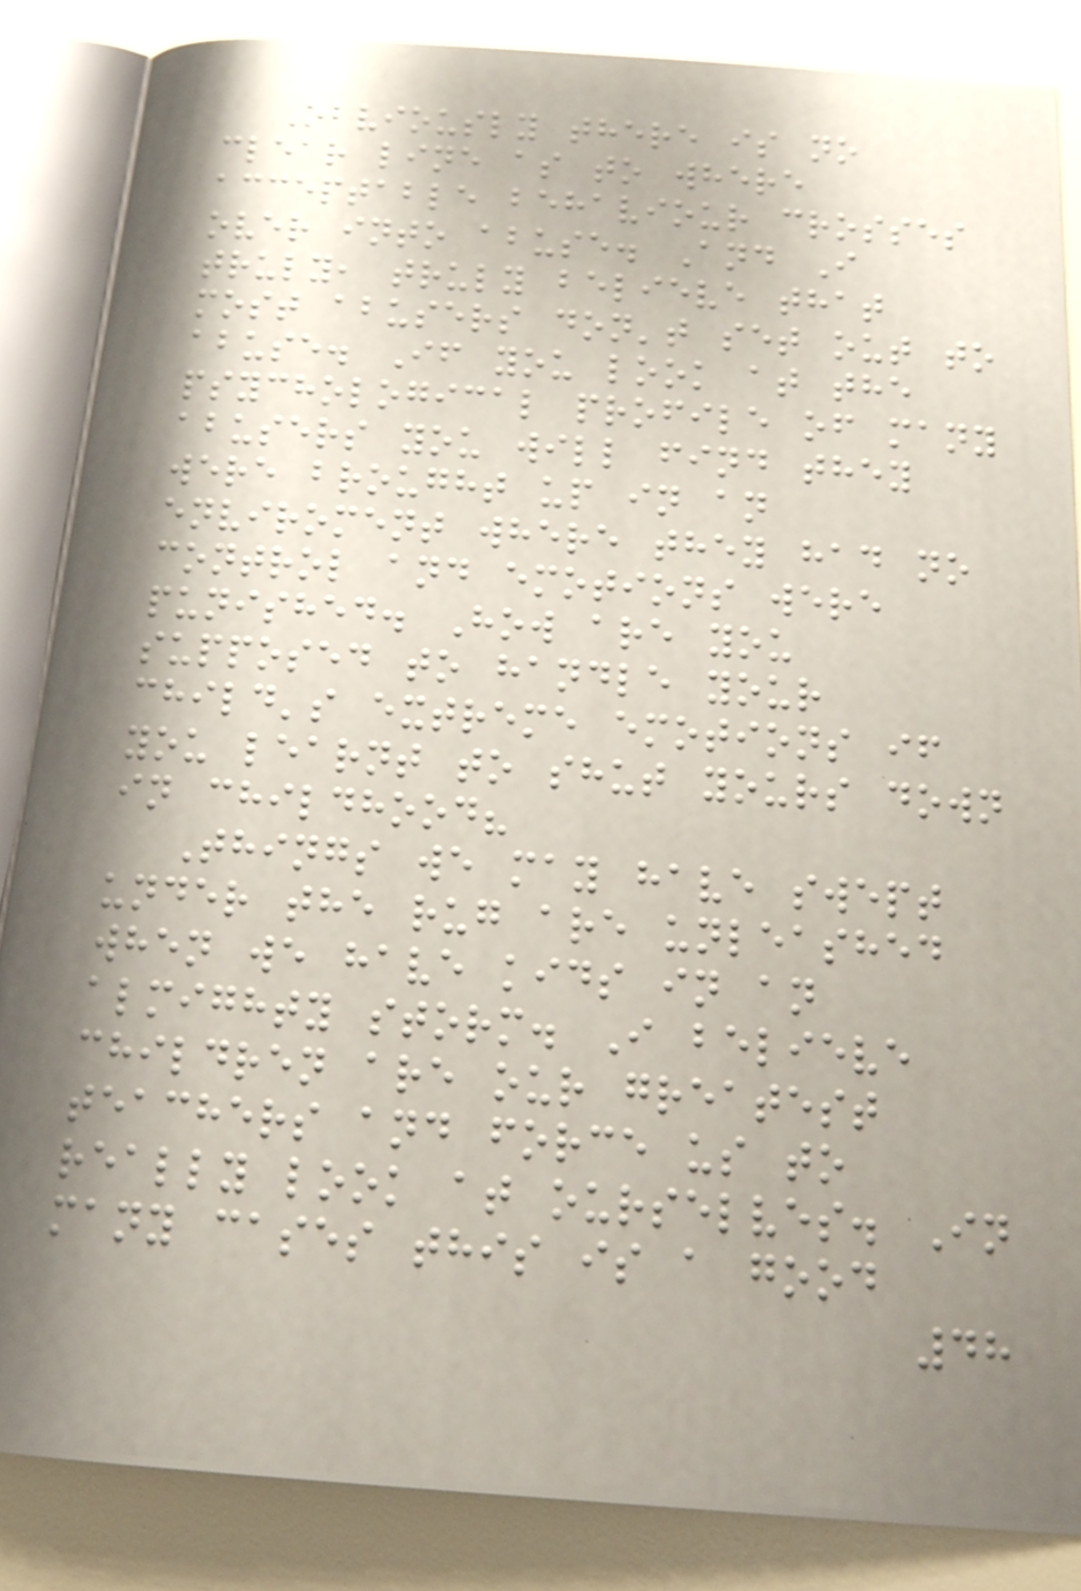Obviously there is no
clear line as to where
acceptable behaviour crosses
over into abuse. And I
truly, truly believe that
most abusers don't set out to
abuse. If you look at the
psychological profile of many
abusers you will find they
were brought up in an
enviroment where they had no
control and emotions were
punished. How are you
supposed to handle your
child's extreme emotions if
you learnt to shut yours down
in childhood?
Things we may have swept
under the rug are unleashed
when we have kids in an
almighty storm. I believe
children are our greatest
teachers and force us to
really look at ourselves. In
many cases this is a good
48
